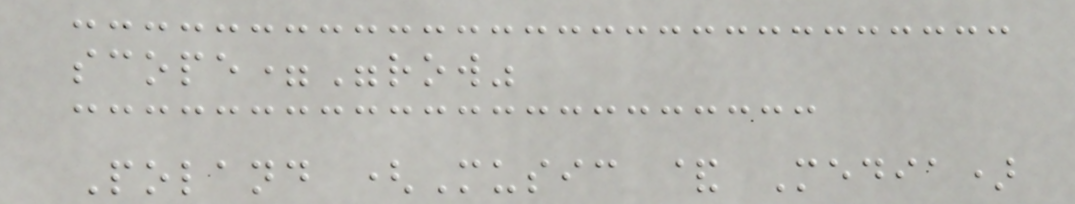scope="row"
Poland (Music & Media)
